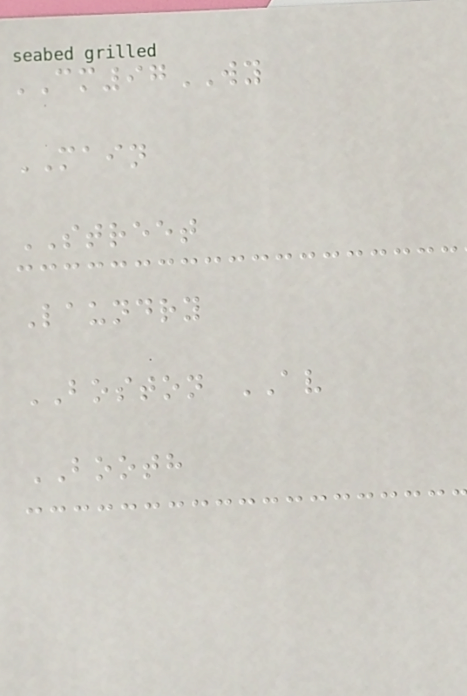CM97WY
MAIN
STREET
Laundry
BOSTON AV
BOOTH
